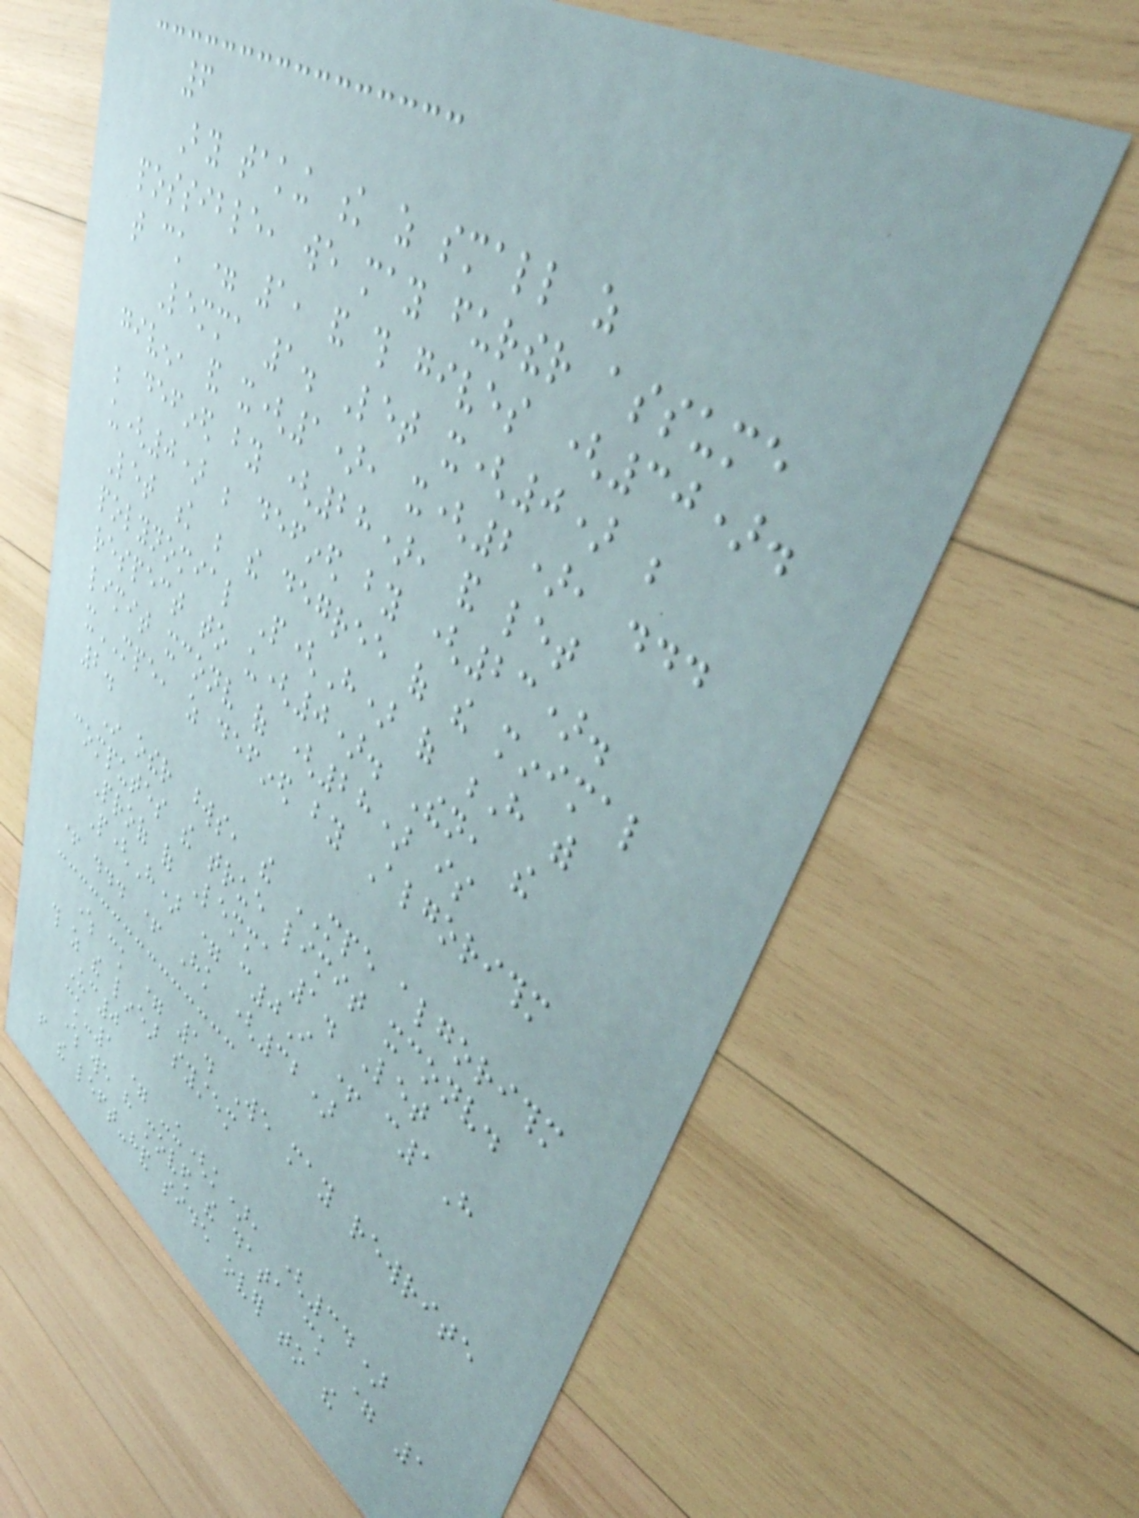6
By taking k as small as
possible, we may further assume
that ck = 1, and this gives (30).
Lemma 1. Let x(0) be
given, and x(1), x(2), ...
be defined by (28), and let
u(0) be defined by (23).
Let k be the degree of the minimal
polynomial P(H) of H with
respect to u(0). Then, the
limit xconv of (28) is
xMPE, as defined by Algorithm
2.
In other words, the MPE algorithm
computes the true limit xconv.
Proof of Lemma 1. Let
P(H) = c0I + c1H
+ ... + Hk (32)
where ck = 1. We may rewrite
this as the linear system
Uc0
ck-1 = -u(k), (34)
where we have moved the data ck = 1
from the left-hand side over to the
